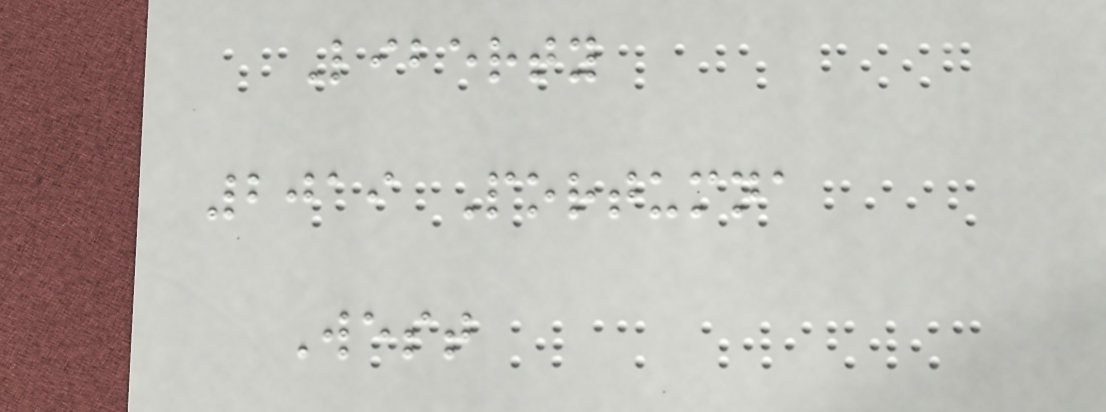Liberty
2019 Portumna
West
